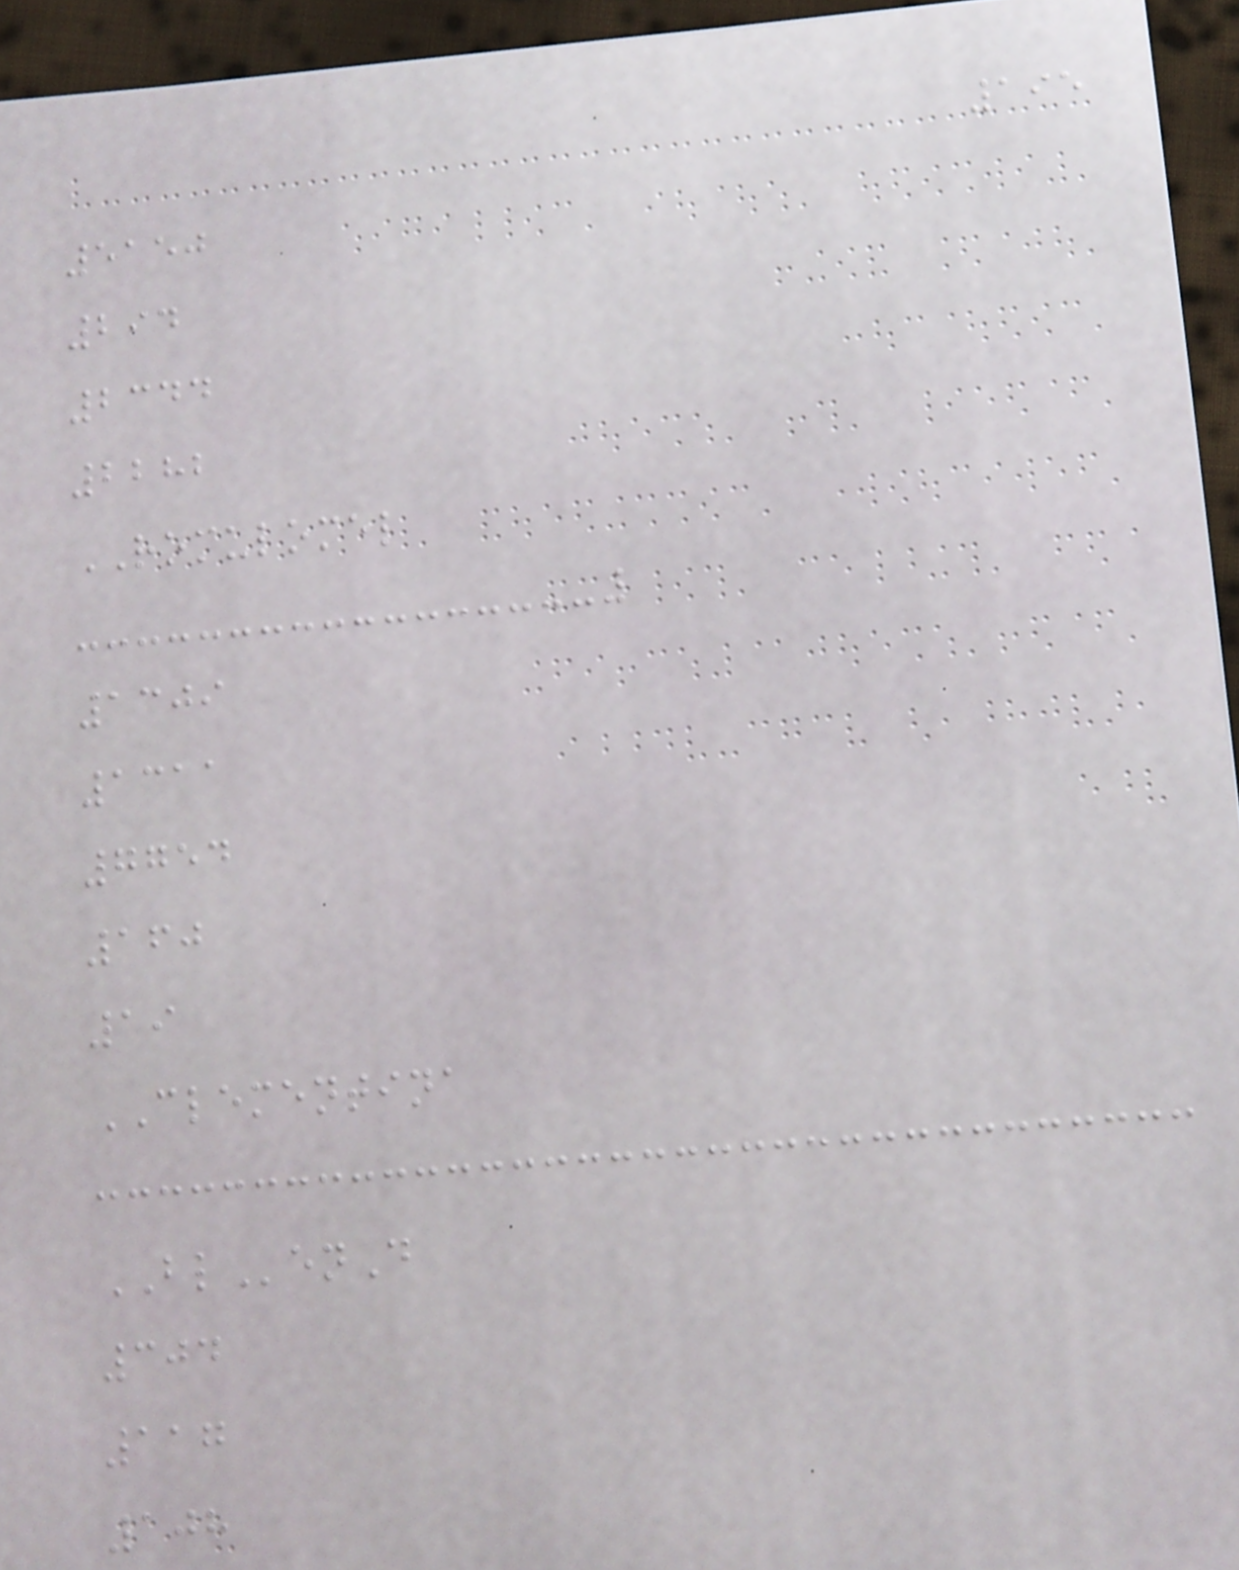195
5150
294
2344
2282
ROMULOMEL
1309
1311
7754
160
19
CLEMENTINA
BLenD
304
117
108
